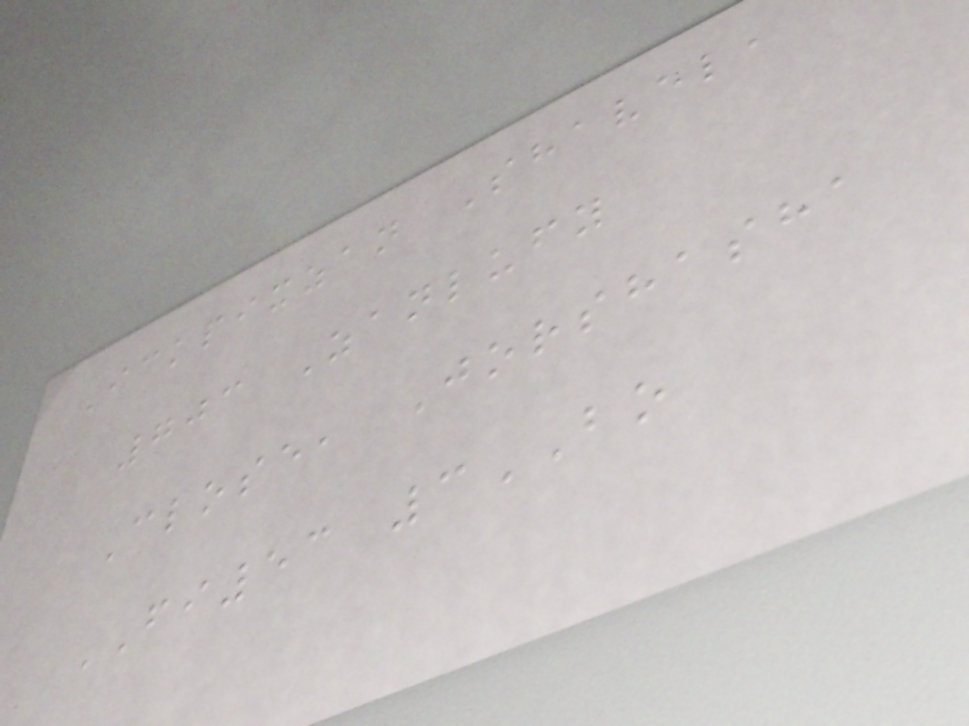Ickpixzan Shavel,
703 Zanlufy
Close, Jorshasha
FI53 3BO
